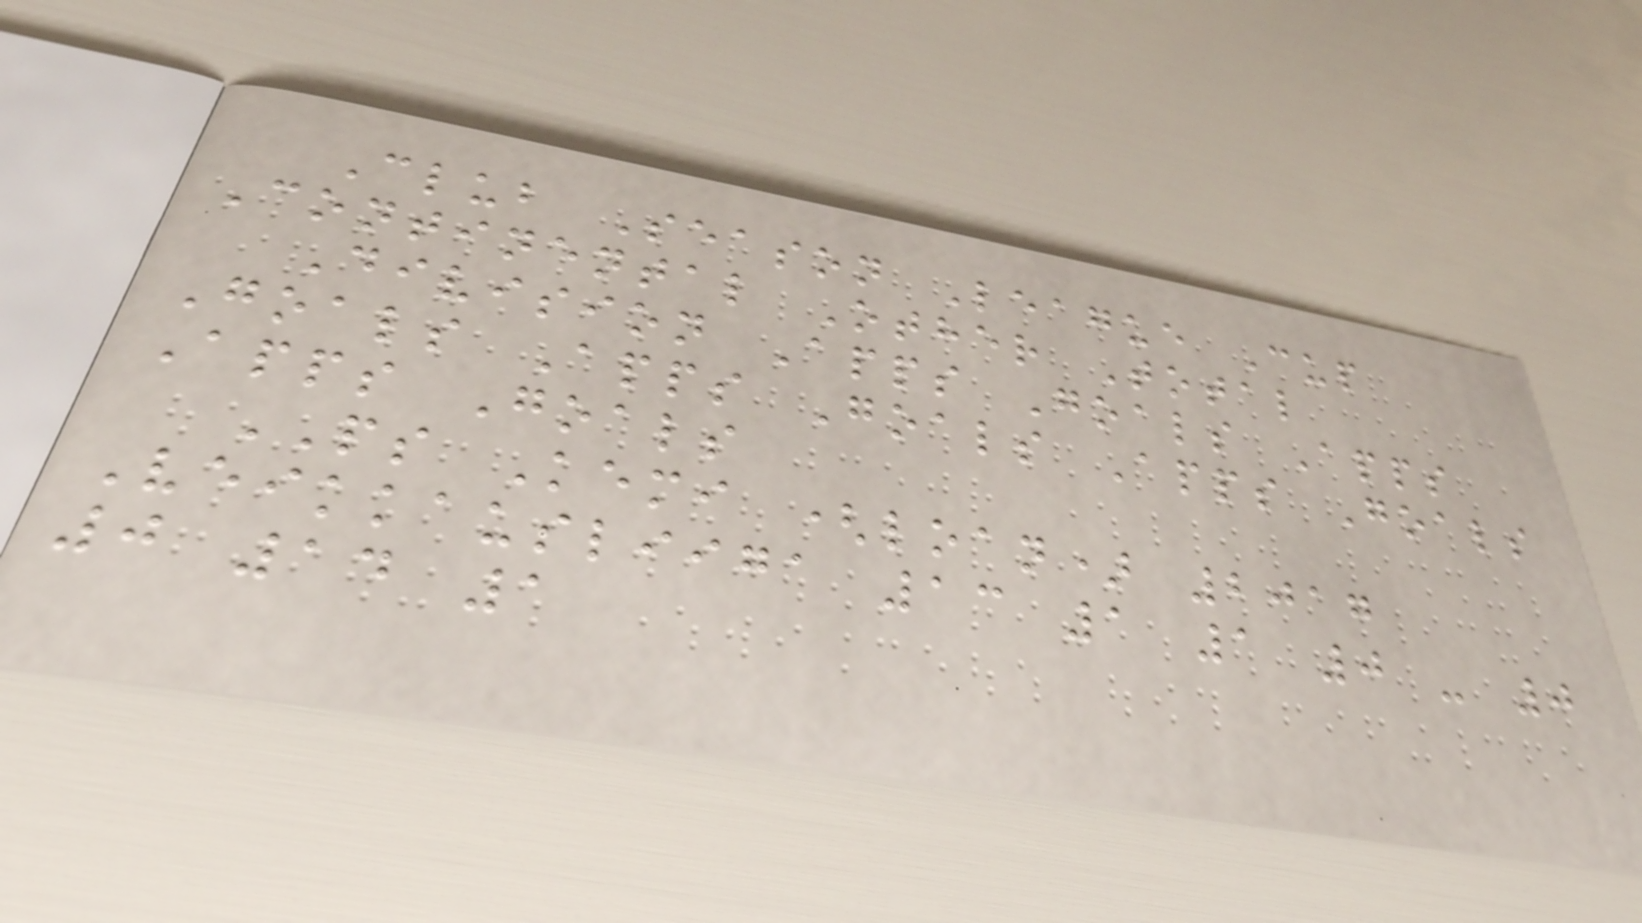Club Season League Cup
Continental Other Total
Division Apps Goals Apps
Goals Apps Goals Apps Goals
Apps Goals
PS Kemi (loan) 2017
Veikkausliiga 13 1 1 0 - 0
0 14 1
